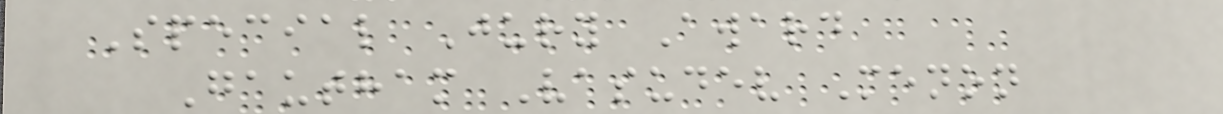Special Jury Award
Gautham Vasudev Menon
